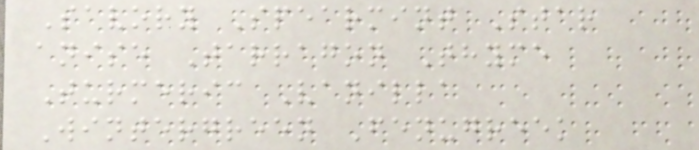Savory Spearmint Star
anise Tarragon Thyme
Turmeric Vanilla
Wintergreen Fenugreek
